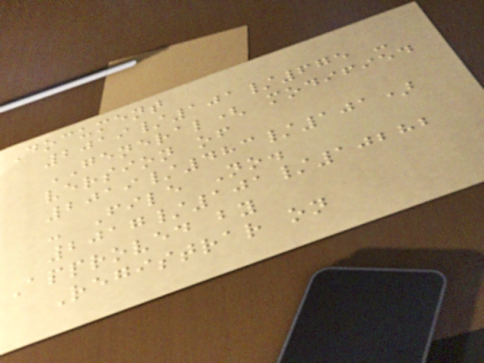Document
2019/101/675 -
GENERAL( modified
version of
2019/483/101)
- File No.
2017/101/10282
Approved by
Registrar on
